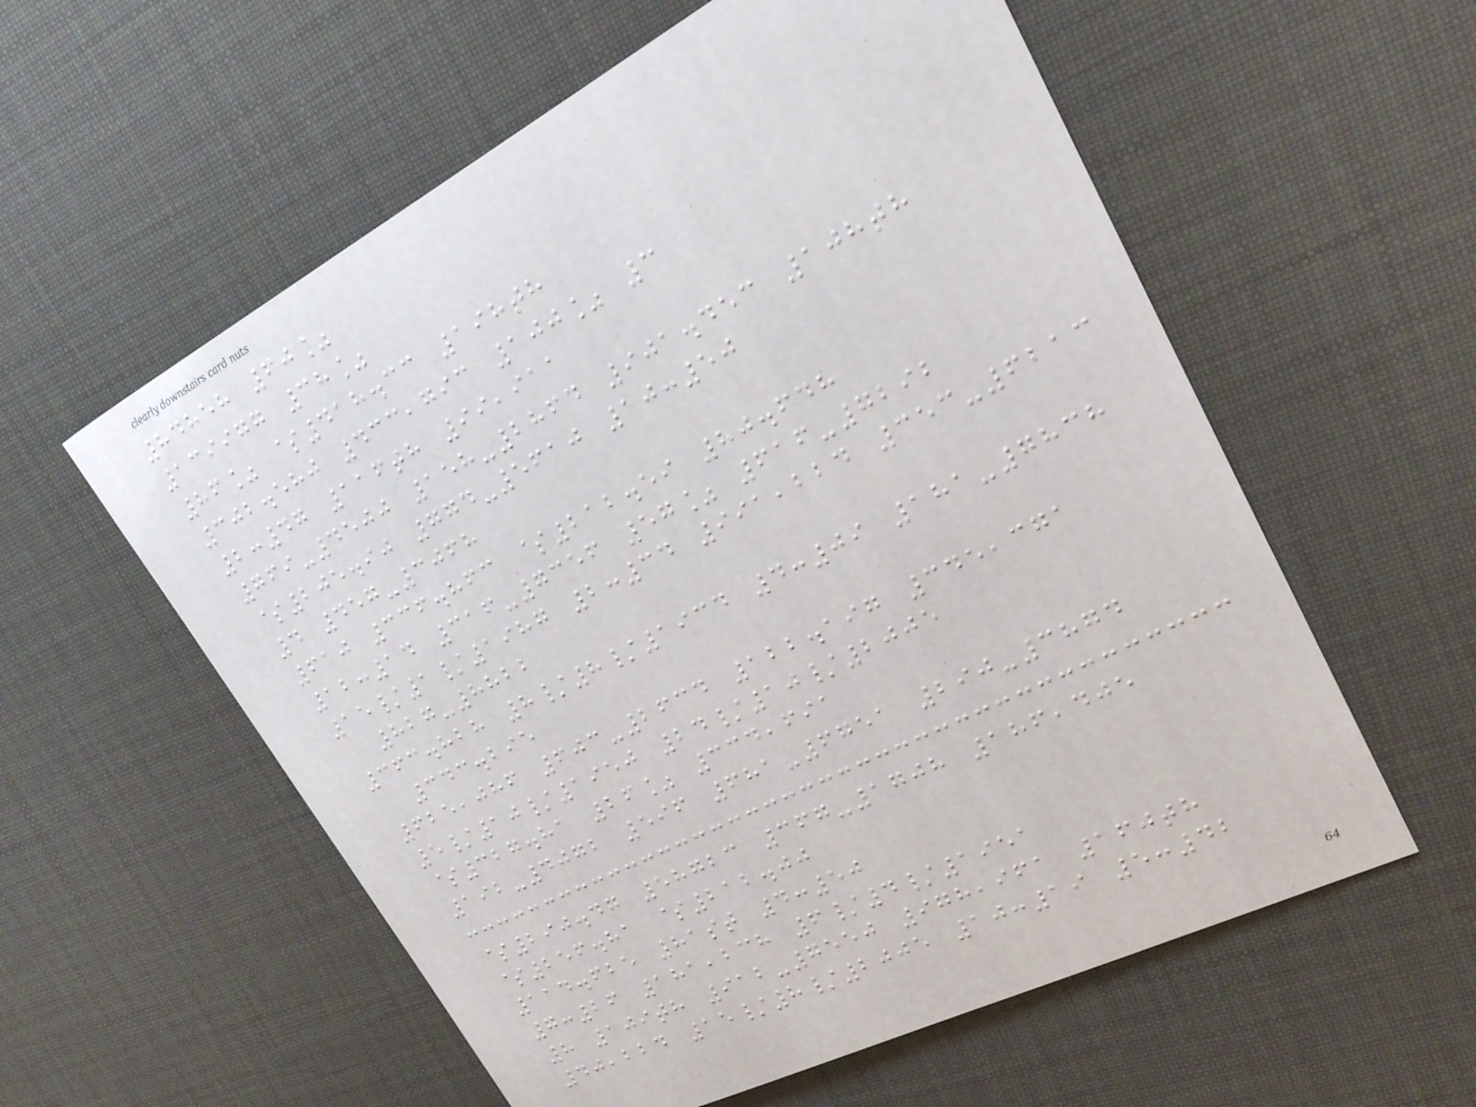84858 60%
139977 38%
86% $418.33 198th
302.580 433,793 100% 3
2:47 116th 99,911
769-4500 158-2864 901.453 108th
$205.90 774-5610 10:50
4 457-3068
610 336.863 $212.59 80.648
12:14 316-7356 57% 616-7292
15/1/1987 2:34 991,224 353-6213
827-8822
363.828 8/8/1934 4:09 181-7838
343.295
625,086 603-2634 122.197 345,371
5/10/1950 24/10/2005
$327.81 26% 334,691
192-4072 596 681-6751 290-3874
$290.47 58723 367-1708 186,405
$256.81 $212.00
114.625 81st 4:50
7:26 181,238 6/4/1951
8 109th 912-7550 978,961 160th
40,224 15/8/2005 10:19 5:42
